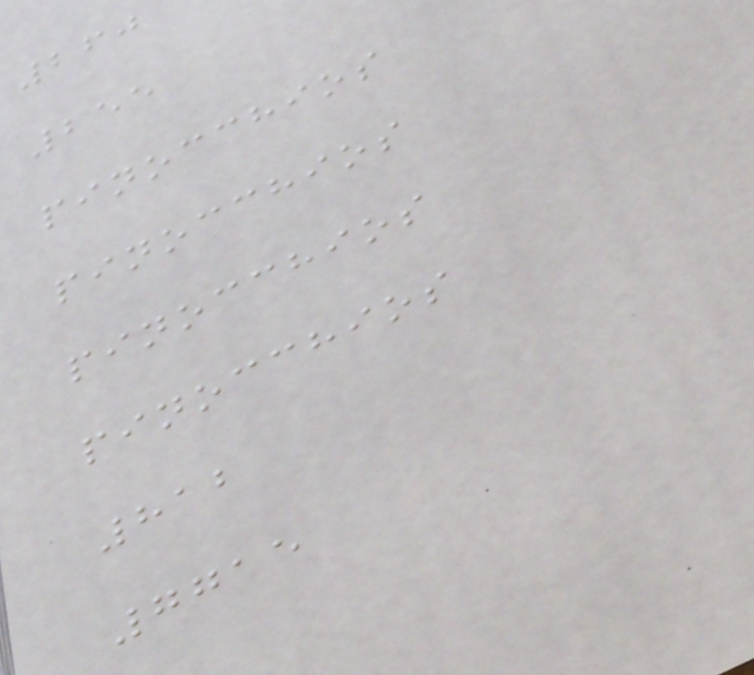260
255
pinocchios
pinocchios
pinocchios
pinocchios
812
7715
